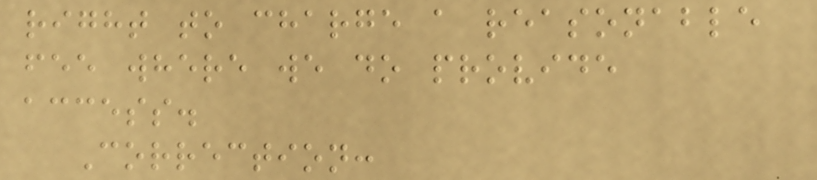right to charge a reasonable
fee where we do provide
access.
Correction:
